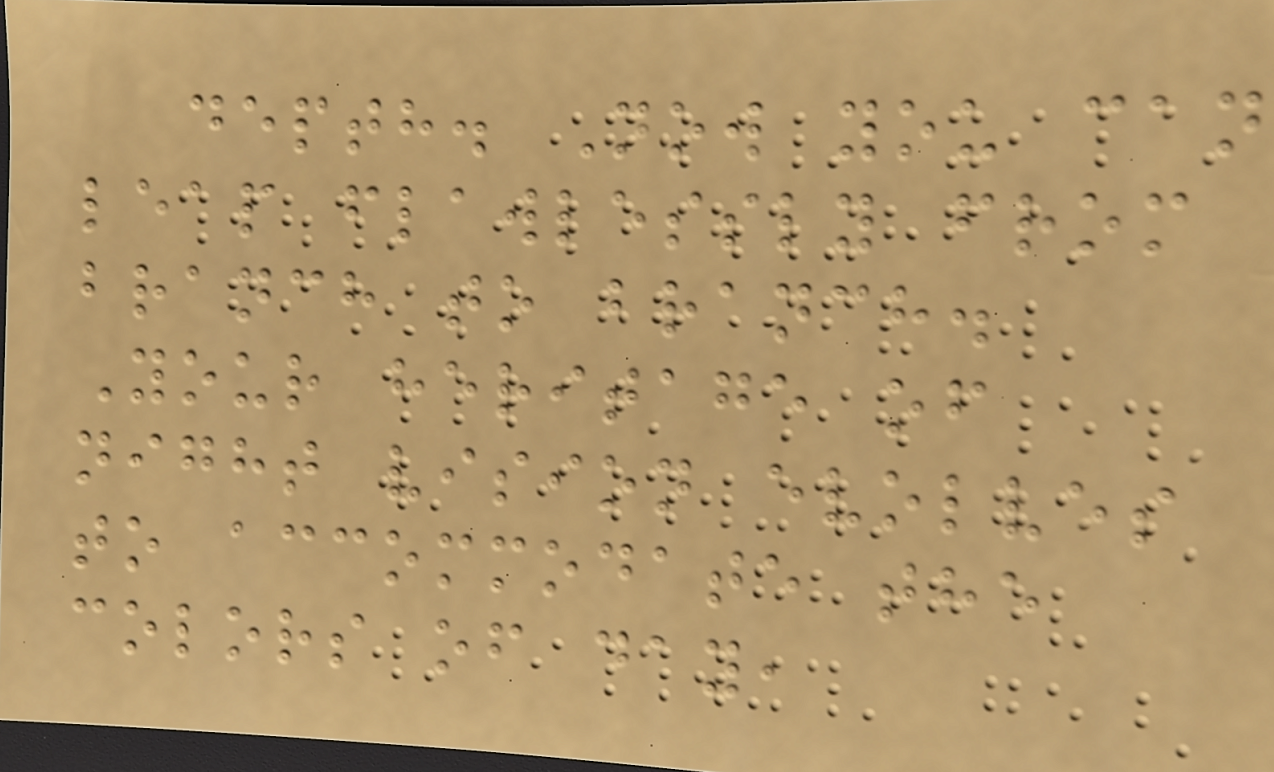depth. Now you can
leap flawlessly from
branch to branch.
Your heritage of
night vision evolves
to accommodate the
colors of day,
